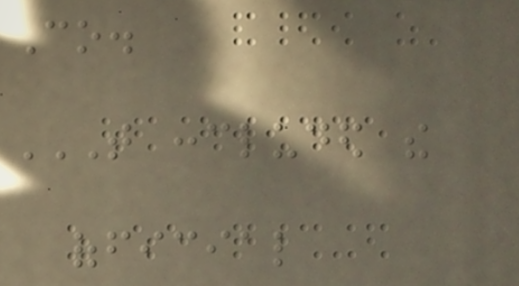Co.
THAT CONCLUDED THE
OFFICIAL
